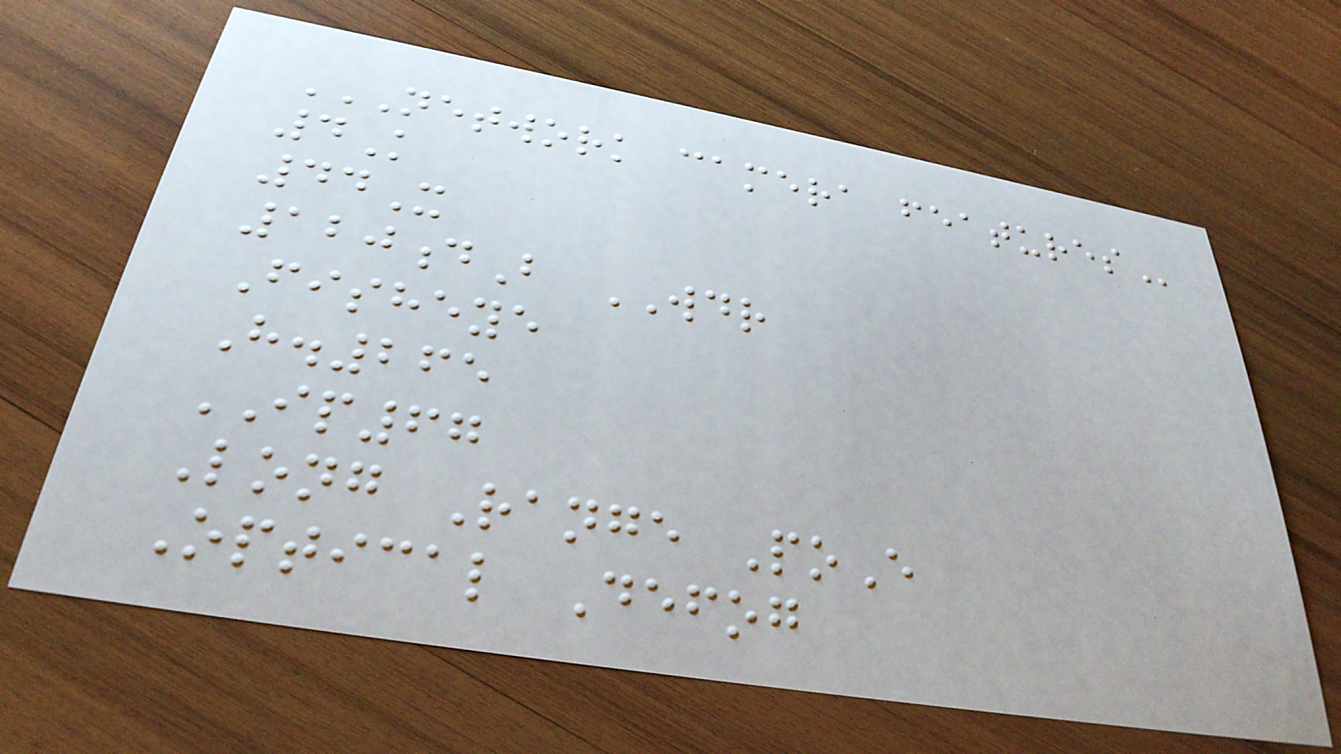NETWORK CAMERA FEATURES
4K
44X
120dB WDR
Fisheye
H.265
IP67
Long Range PoE
Optical Defog
